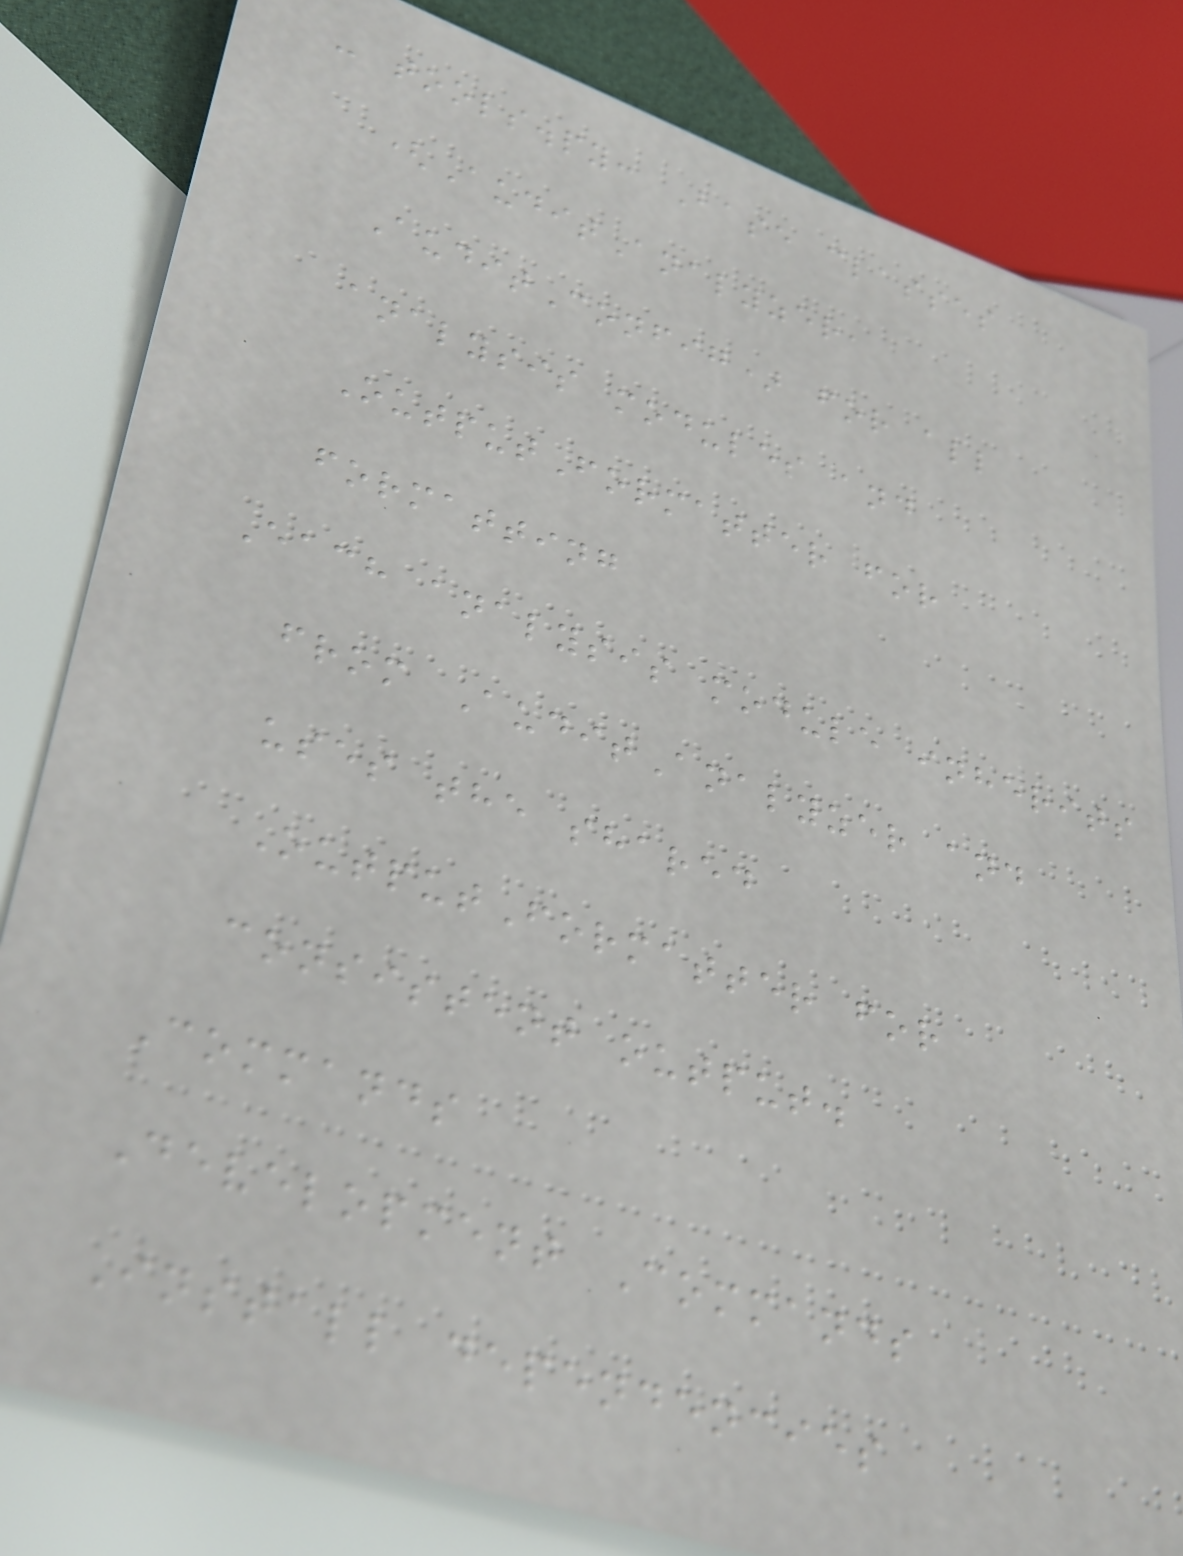- tools.py: Base classes
(AuditAnalyzer,
AuditConfig) for all
analysis modules and
OutputFormatter for
formatting
Each analysis module inherits
from AuditAnalyzer and
uses the shared
OutputFormatter for
consistent output.
Commands
Development Commands
Install dependencies
